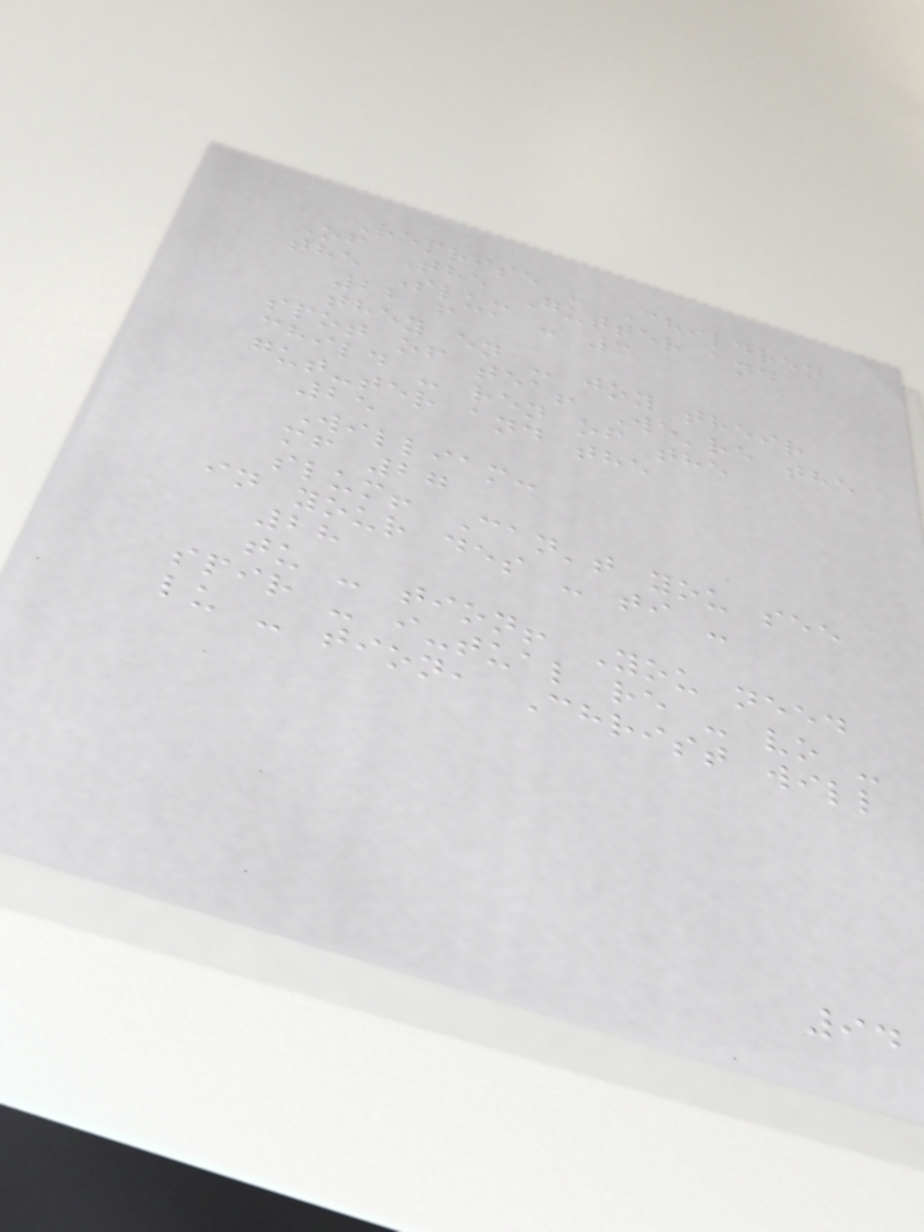Reprise - Children
Of The Gutter and
the Slum - 3
22 f
they en - joy their
spot of tea! We're the
child - ren of the
gut-ter and the
25
William:
mf 27
slum! Can't you see
in your des - ti -
28
tu - tion! You need
spir - i-tual re - vo -
lu - tion, Christ will
94
